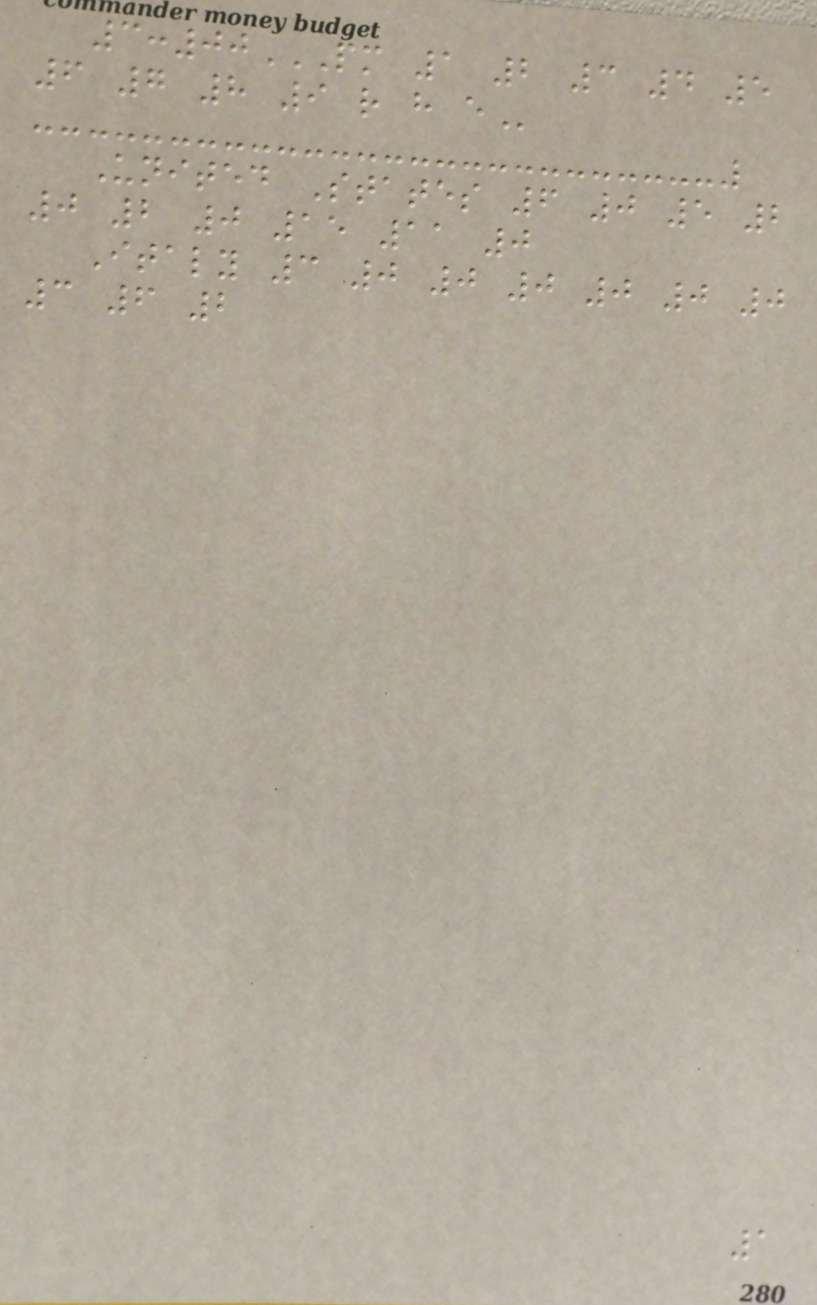3:00PM 1 2 3 4 5
6 7 8 9 R H E
United States 6 0 5 2
0 2 0 15 11 0
Italy 3 0 0 0 0 0 0
3 6 2
1
